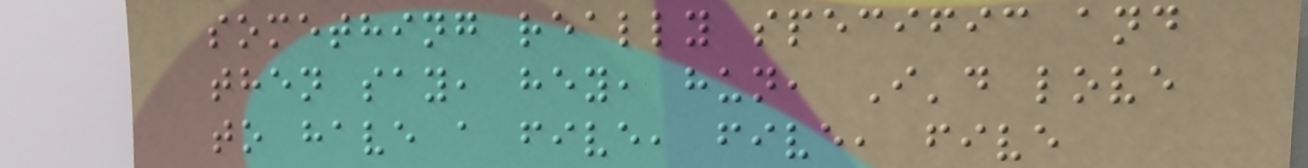something really specific and
then say, hey, hun, I'd love
to have a five, five, five
